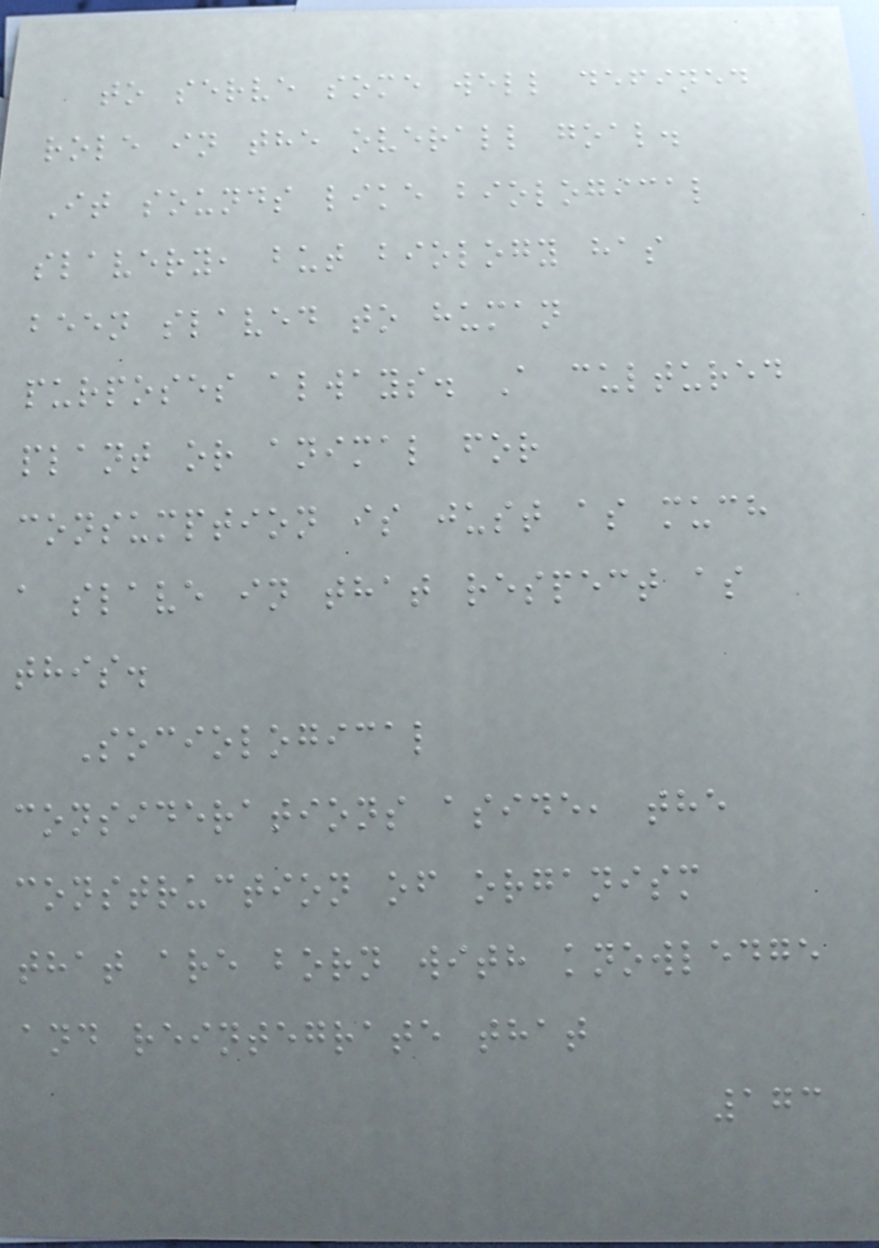to serve some well defined
role in the overall goal.
It sounds like biological
slavery, but biology has
been slaved to human
purposes always. A cultured
plant or animal for
consumption is just as much
a slave in that respect as
this.
Sociological
considerations aside, the
construction of organism
that are born with knowledge
and reintegrate that
173
